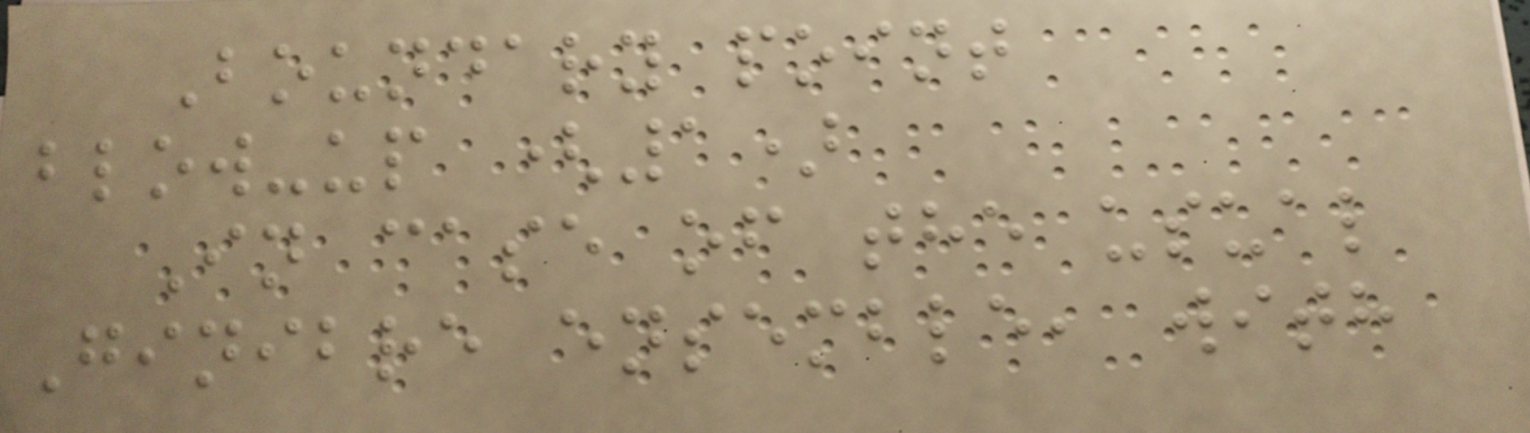Boundary point
blow-up (1)
In case of the usual
Ginibre ensemble, with
